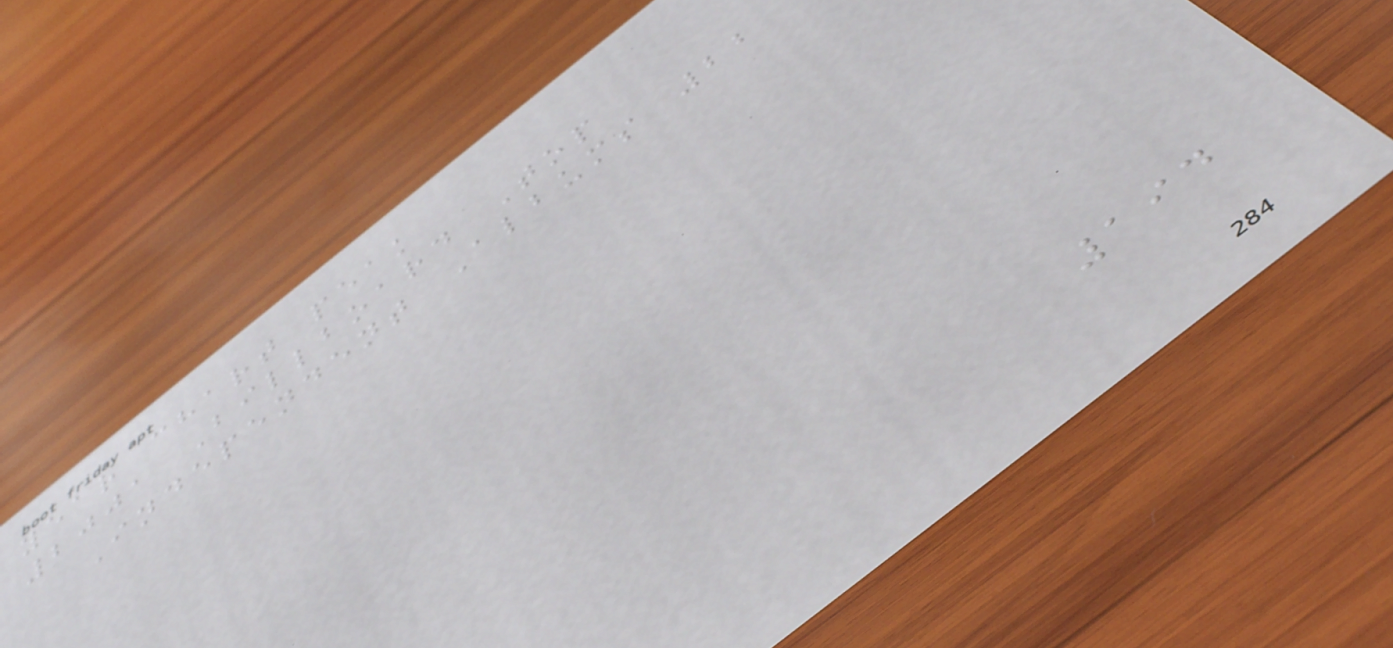year chart peak
2001 Billboard Top
Independent Albums 22
194
